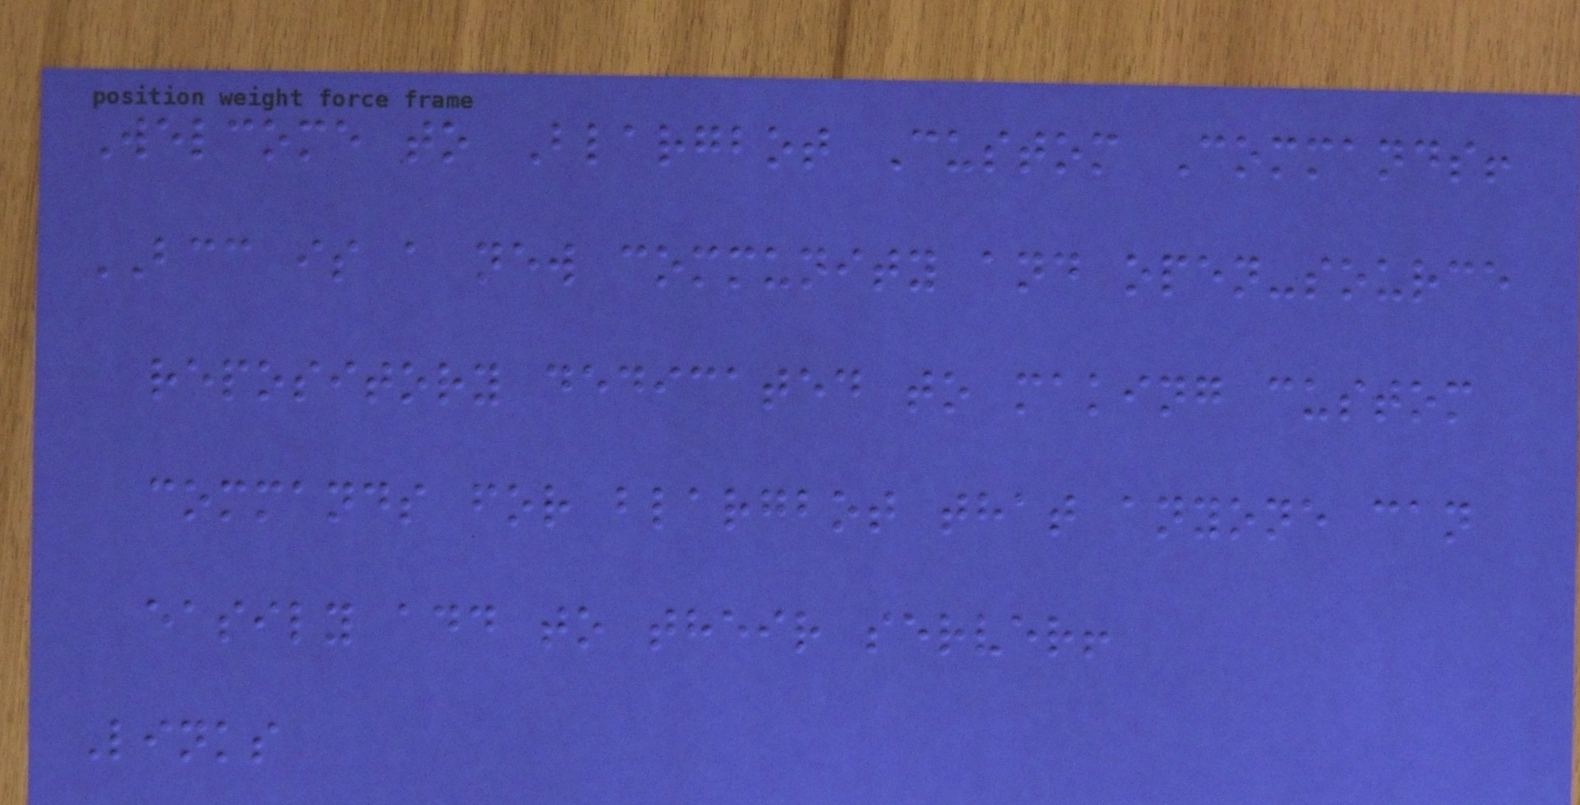Welcome to Blargbot Custom Commands!
BCC is a new community and open-source
repository dedicated to making custom
commands for blargbot that anyone can
easily add to their server!
Links
